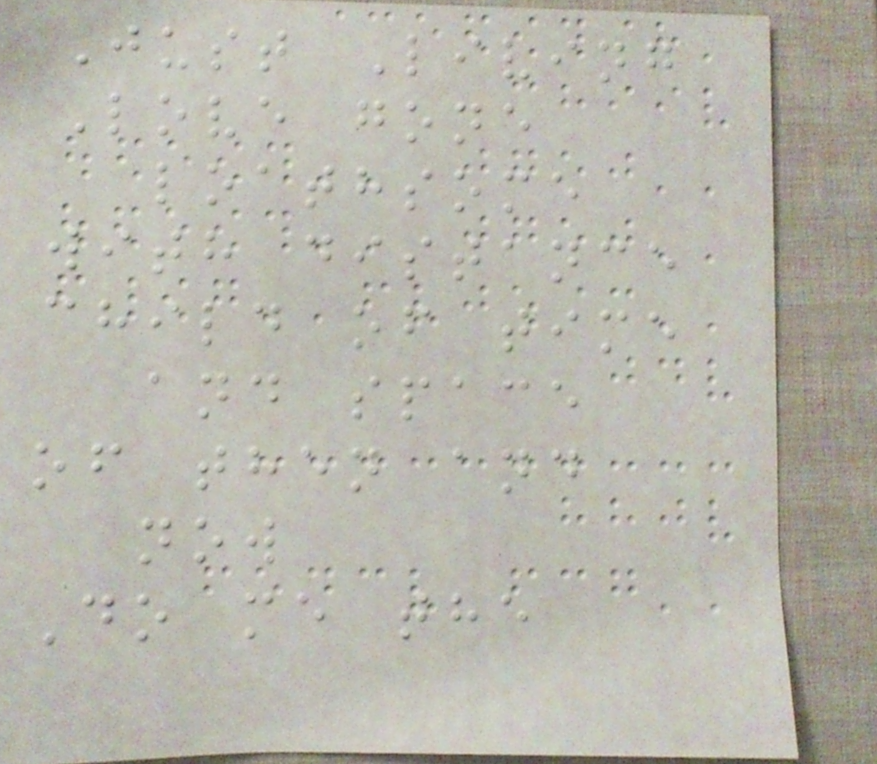Just Living
Love gone
loathsome
with distance
child of time
and space
of then and
now
Do me the
